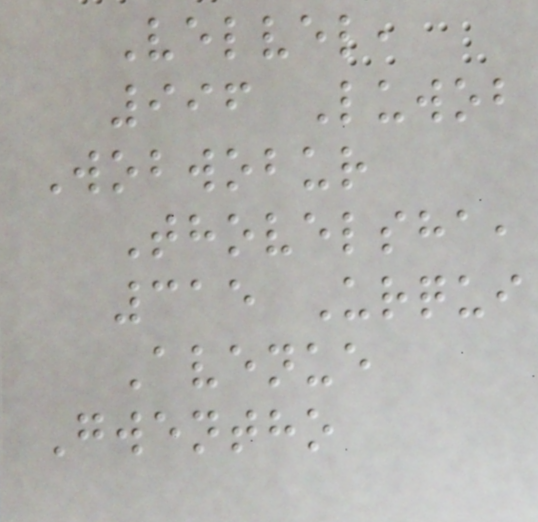Velvel,
996 Luwob
Wobwobur
Thovelsha,
315 Urqui
Avenue
Gwentho
